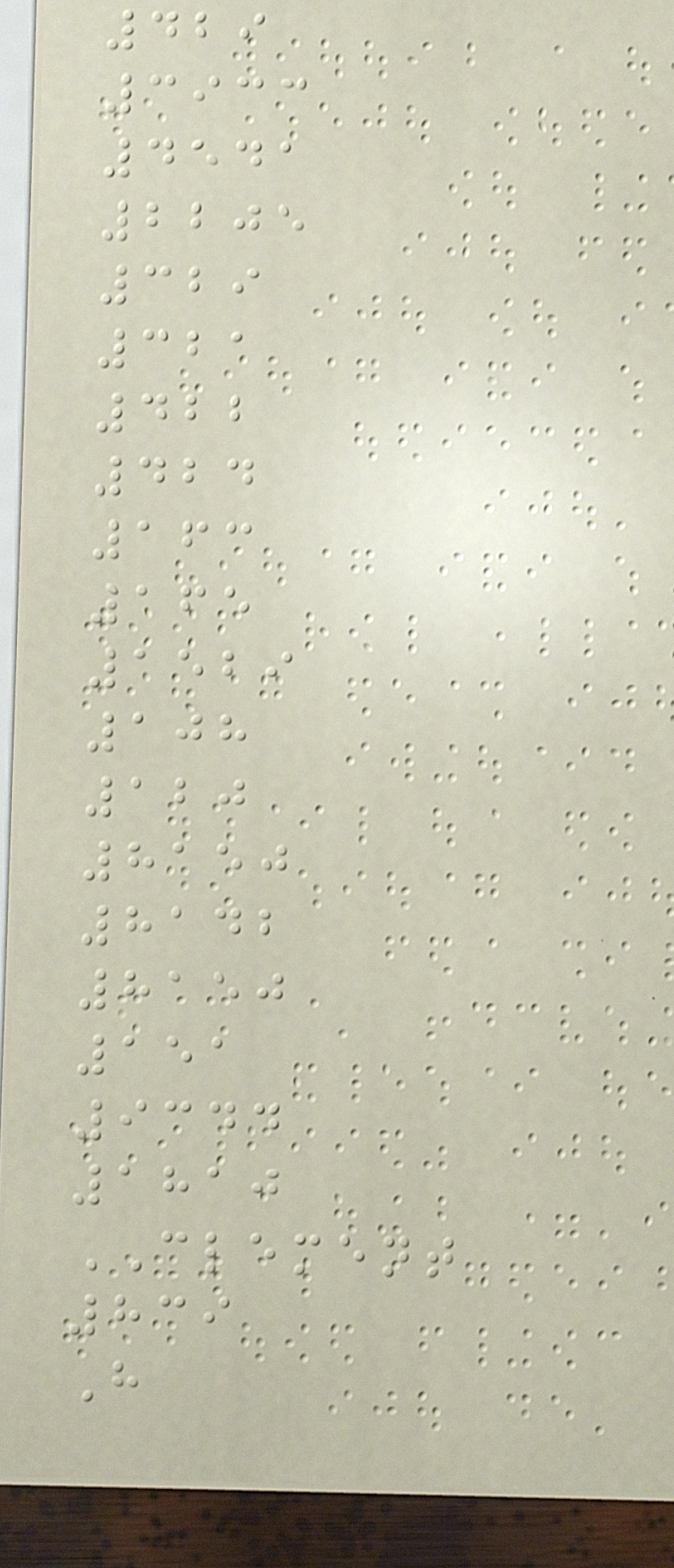429
3933
4541
2205
329
321
422
424
163
165
1529
108
120
8150
8142
8150
151
9344
1810
CLEMENT
839
H
